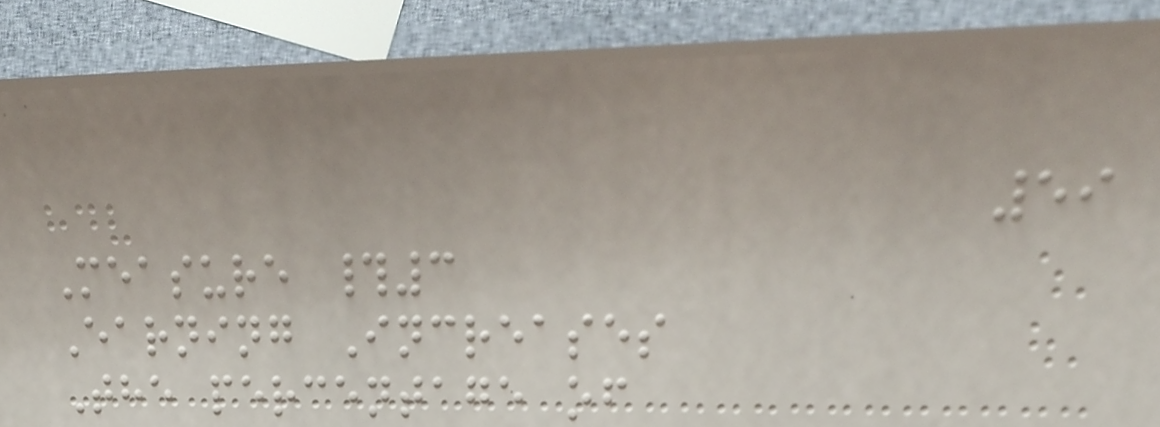59
Measure #3
Earning Increases
The percentage of
